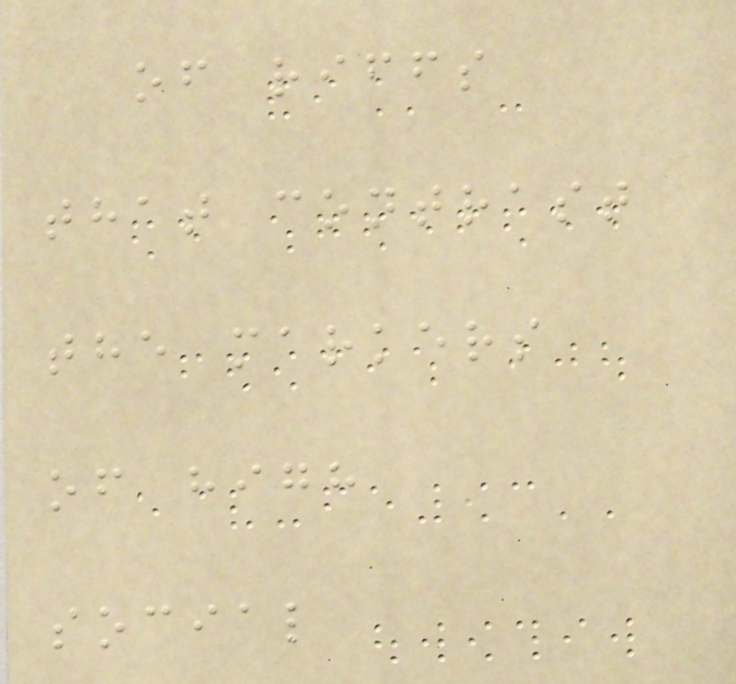of riffs
that contrast
the markers
of high
social
